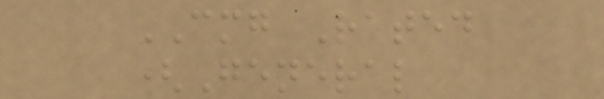CMG Rated
(General
